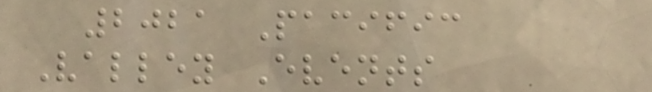2021 Pacific
Valley Events
